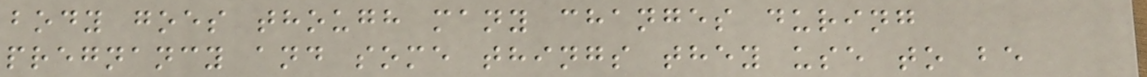body goes though many changes during
pregnancy and some things they use to be
